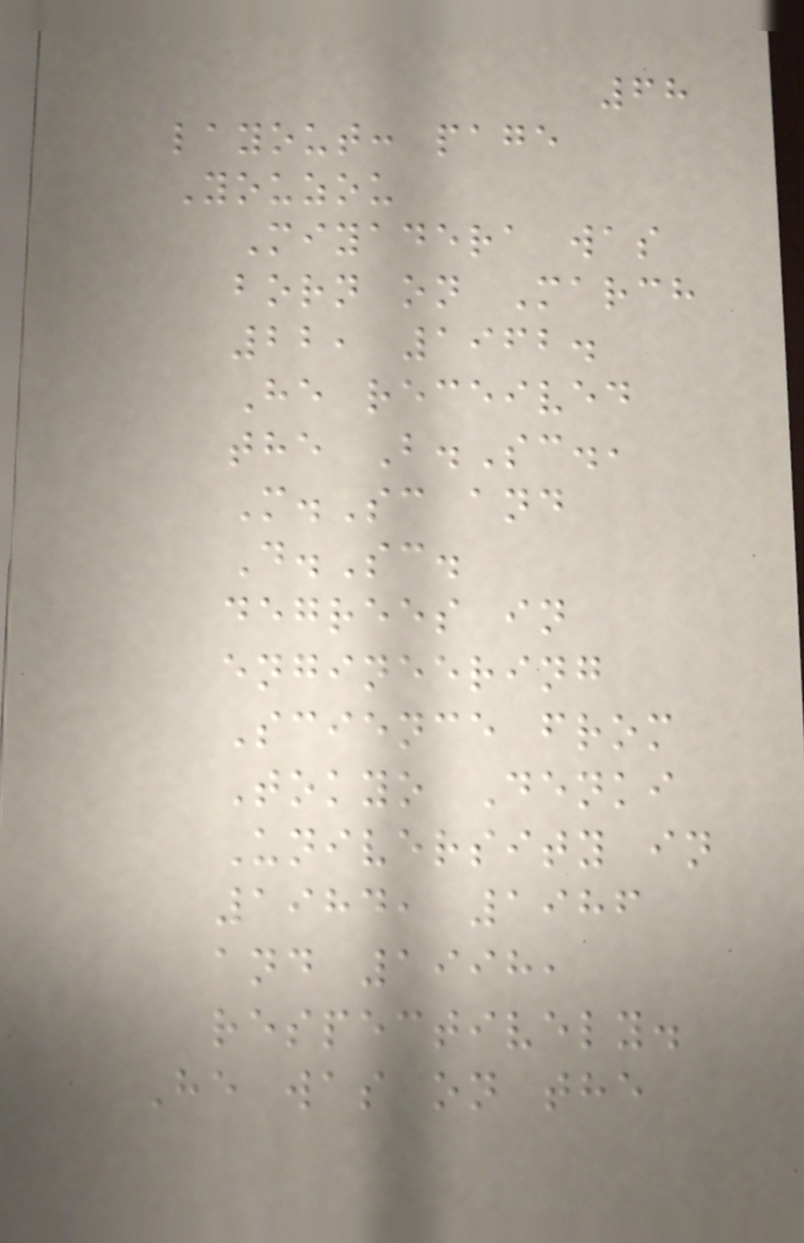68
layout: page
Youzou
Miyadera was
born on March
22, 1962.
He received
the B.Sc.,
M.Sc and
D.Sc.
degrees in
engineering
Science from
Tokyo Denki
University in
1984, 1986
and 1998,
respectively.
He was on the
